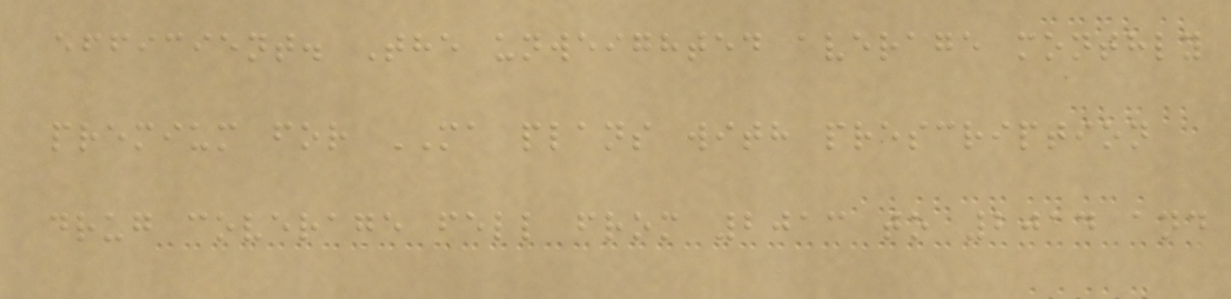efficient. The unweighted average monthly
premium for MA plans with prescription
drug coverage fell from 2013 to 2014 and
